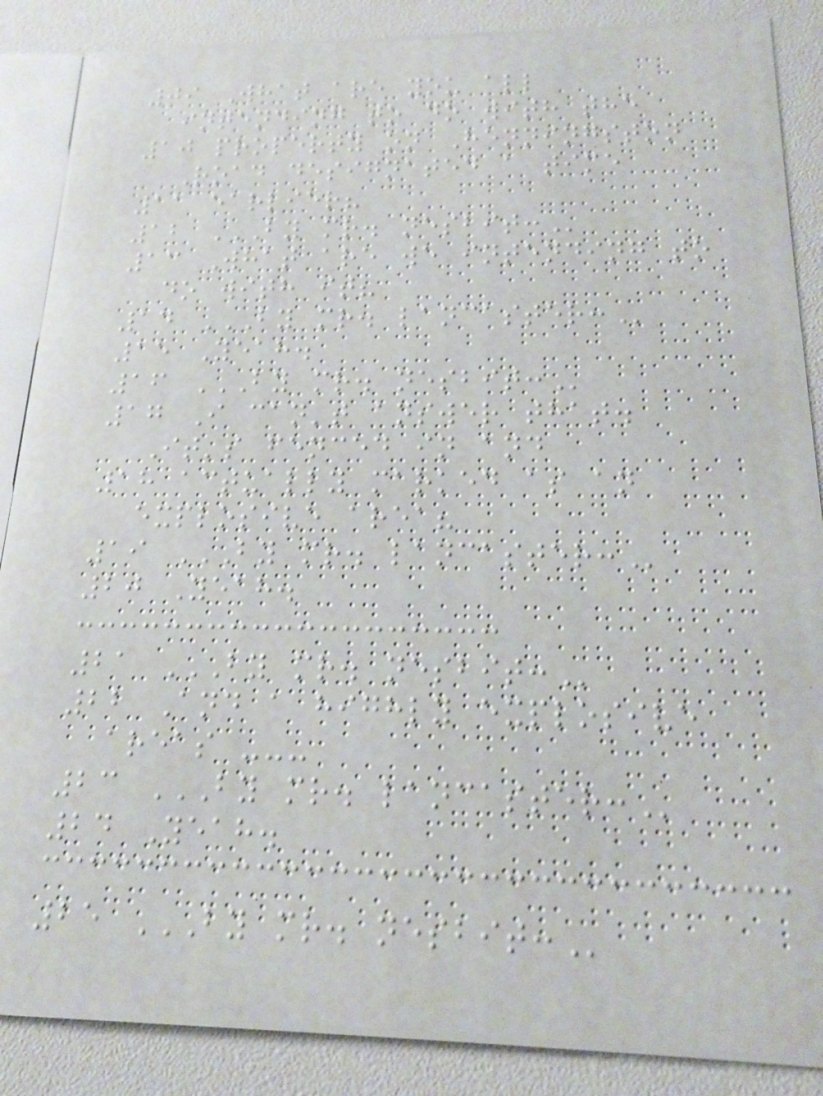09 What are you all
intending to do with the
10 property on Henningston
Road designated a time
11 earlier?
12 BY MR. NESBIT:
13 What are we intending to
do with it?
14 BY MR. LANCASTER:
15 Yeah.
16 BY MR. NESBIT:
17 I can't answer that.
It's fenced in and
18 actually marked as an
explosive area?
19 BY MR. LANCASTER:
20 Yeah.
21 BY MR. NESBIT:
22 And a highly explosive
areas ---
23 BY MR. LANCASTER:
24 Yeah.
25 BY MR. NESBIT:
